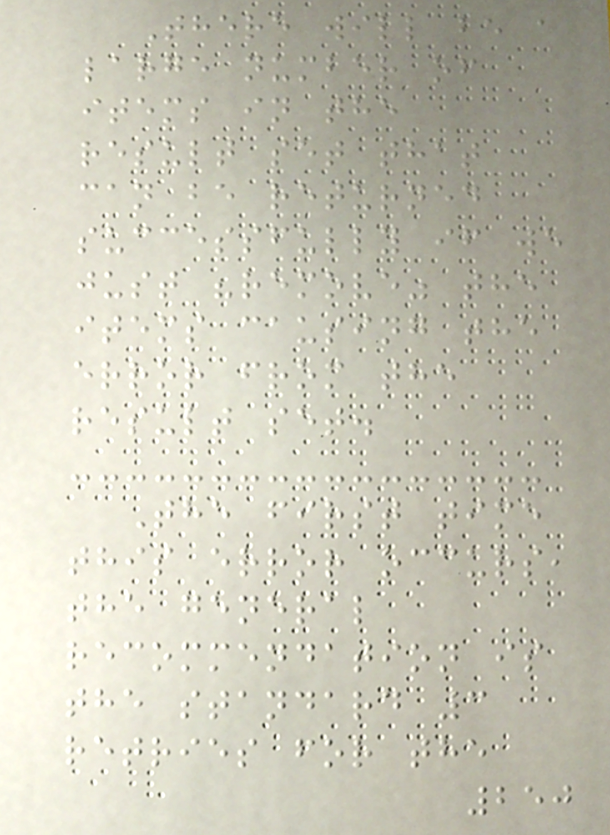There will be a
large number of
items in the
result set that
can be returned
successfully if we
just "remove" the
items causing the
error from the
result set.
The first time
this error occurs,
the general
recommendation is
the standard 3
retries for the
250
